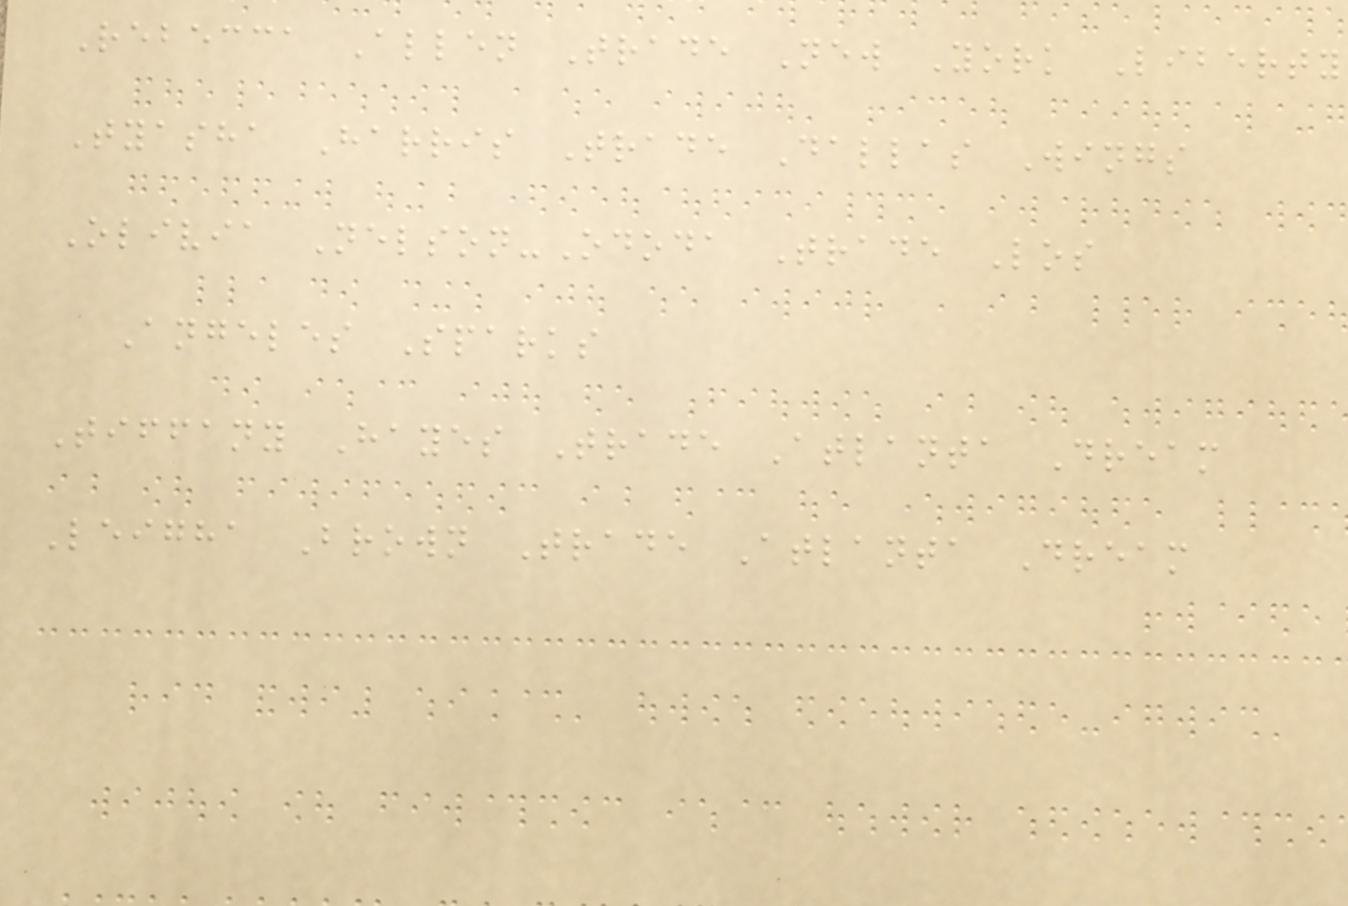Rebecca Allen Trade New York Liberty
Tyasha Harris Trade Dallas Wings
Olivia Nelson-Ododa Trade Los
Angeles Sparks
Tiffany Hayes Trade Atlanta Dream
Leigha Brown Trade Atlanta Dream
